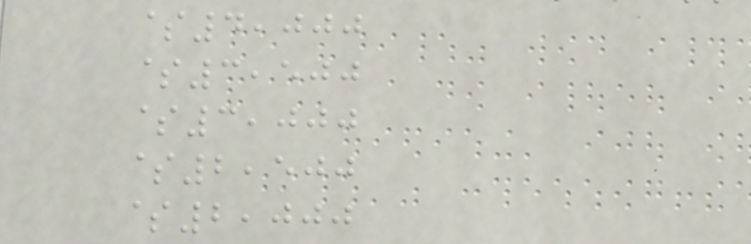$4,000
$3,500
$3,000
$2,500
$2,000
